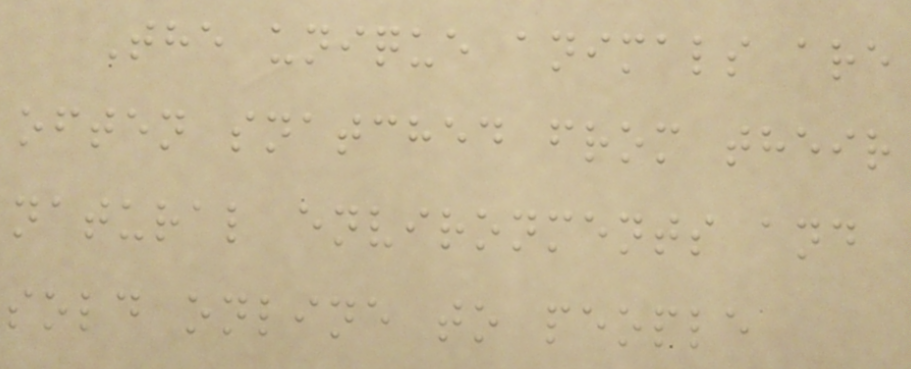The unique animals are
often snatched from their
natural environments and
sold online to people
